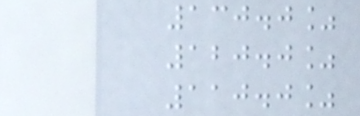130.0%
120.0%
110.0%
